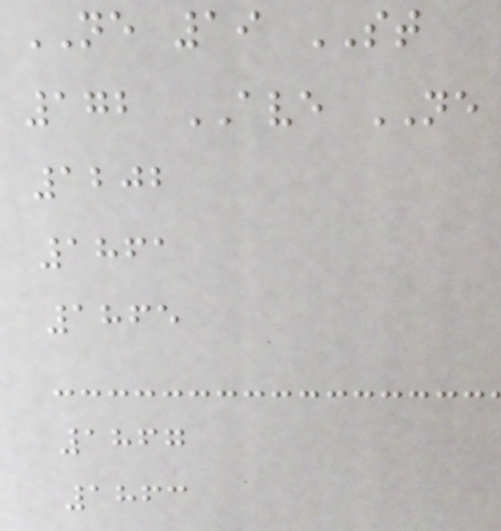NE 19 ST
172 AVE NE
1202
1861
1865
1867
1863
